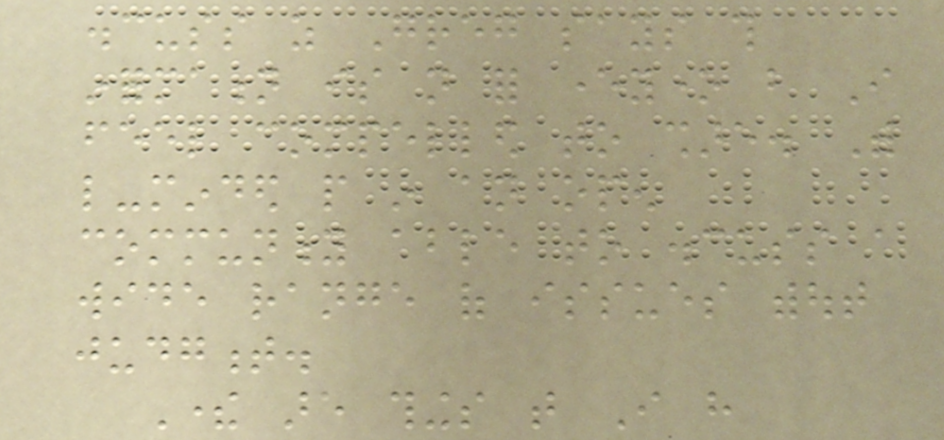discuss as Greg says this
information is not for everyone but I
feel compelled to share. With
like-minded people in an open
community able to discuss a
wide range of issues without
judgment.
There are things that I have
